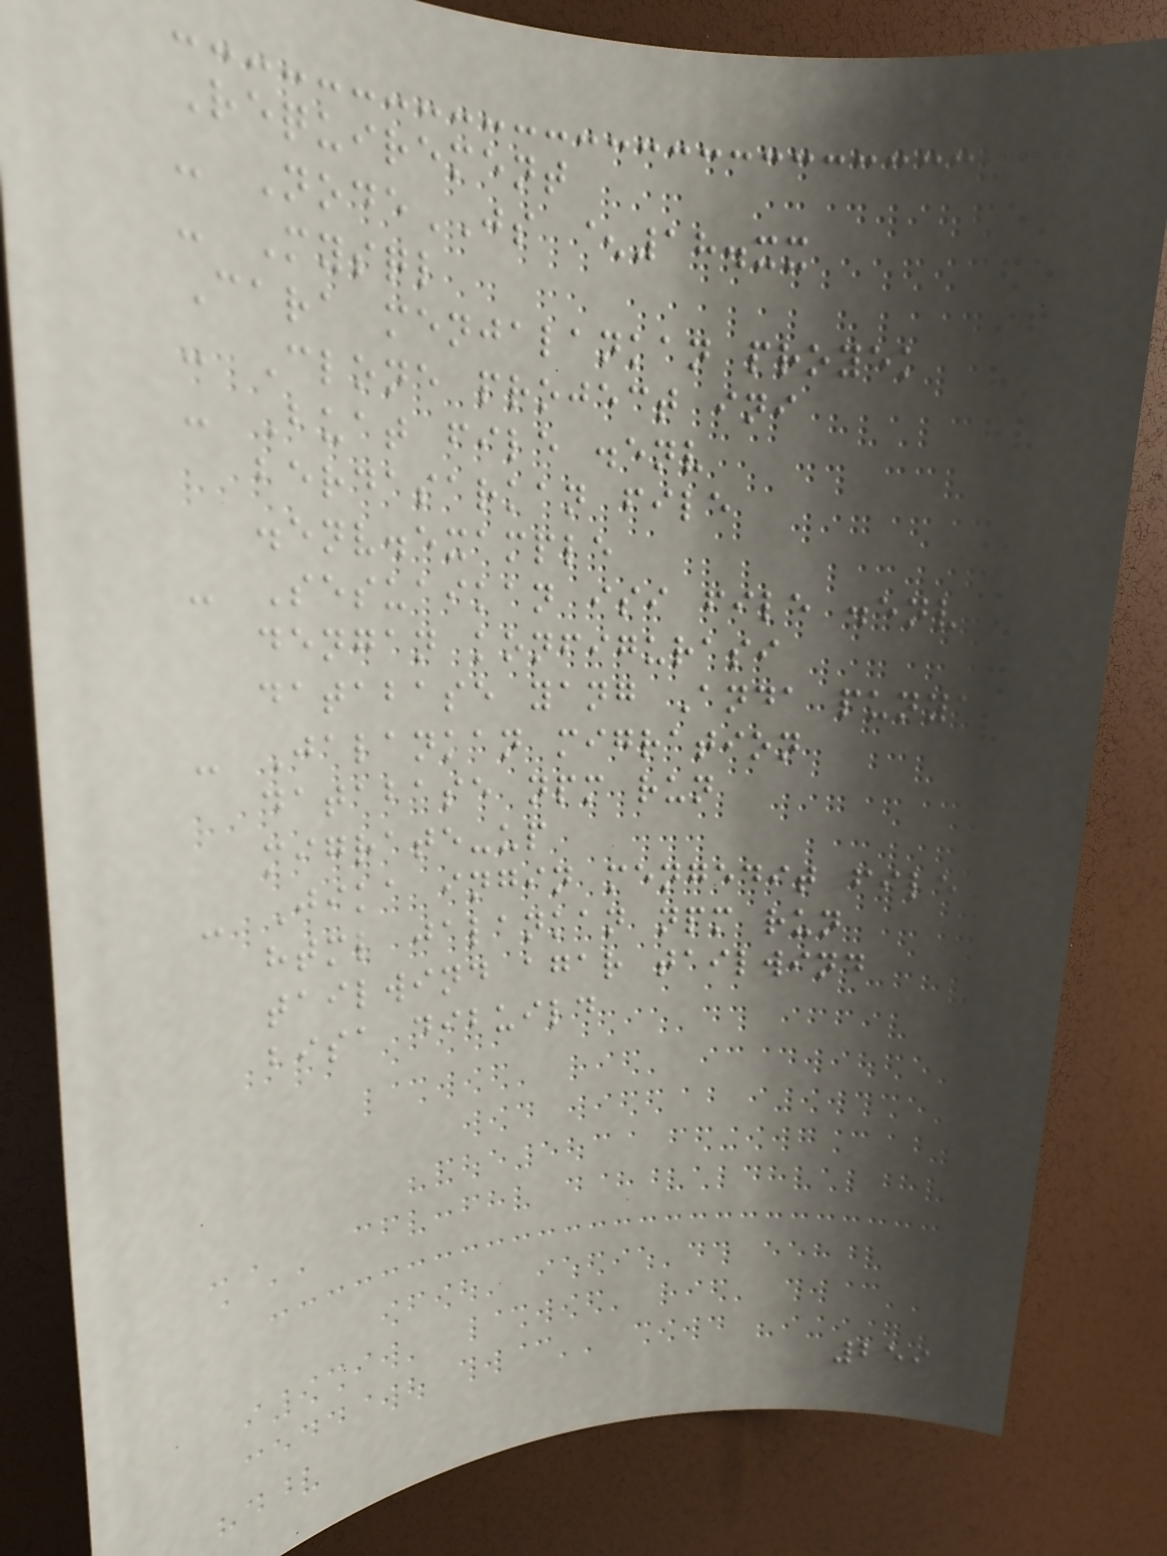Requirement
- NodeJS ^18.xx
- Mysql
Cara menjalankan proyek
- Clone project ini
- Buat file .env
berdasarkan file
.env.example
- Sesuaikan isi file .env
dengan konfigurasi
database yang Anda punya
- Jalankan migration
database npm run
migrate-up
- Jika ingin mengedit file
html jalankan npm run
tailwind agar tailwind
bisa dibuild
259
